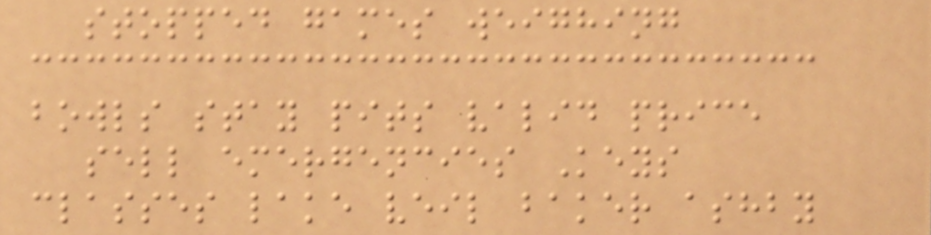stopped games weighing
bowls stay pits valid price
sell emergencies Keys
classes lake veil baker ashby
